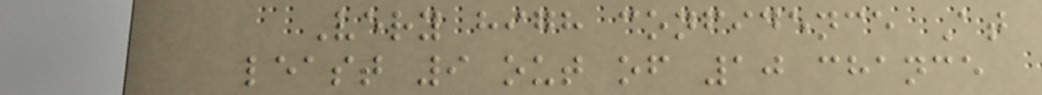Very high confidence At
least 9 out of 10 chance
